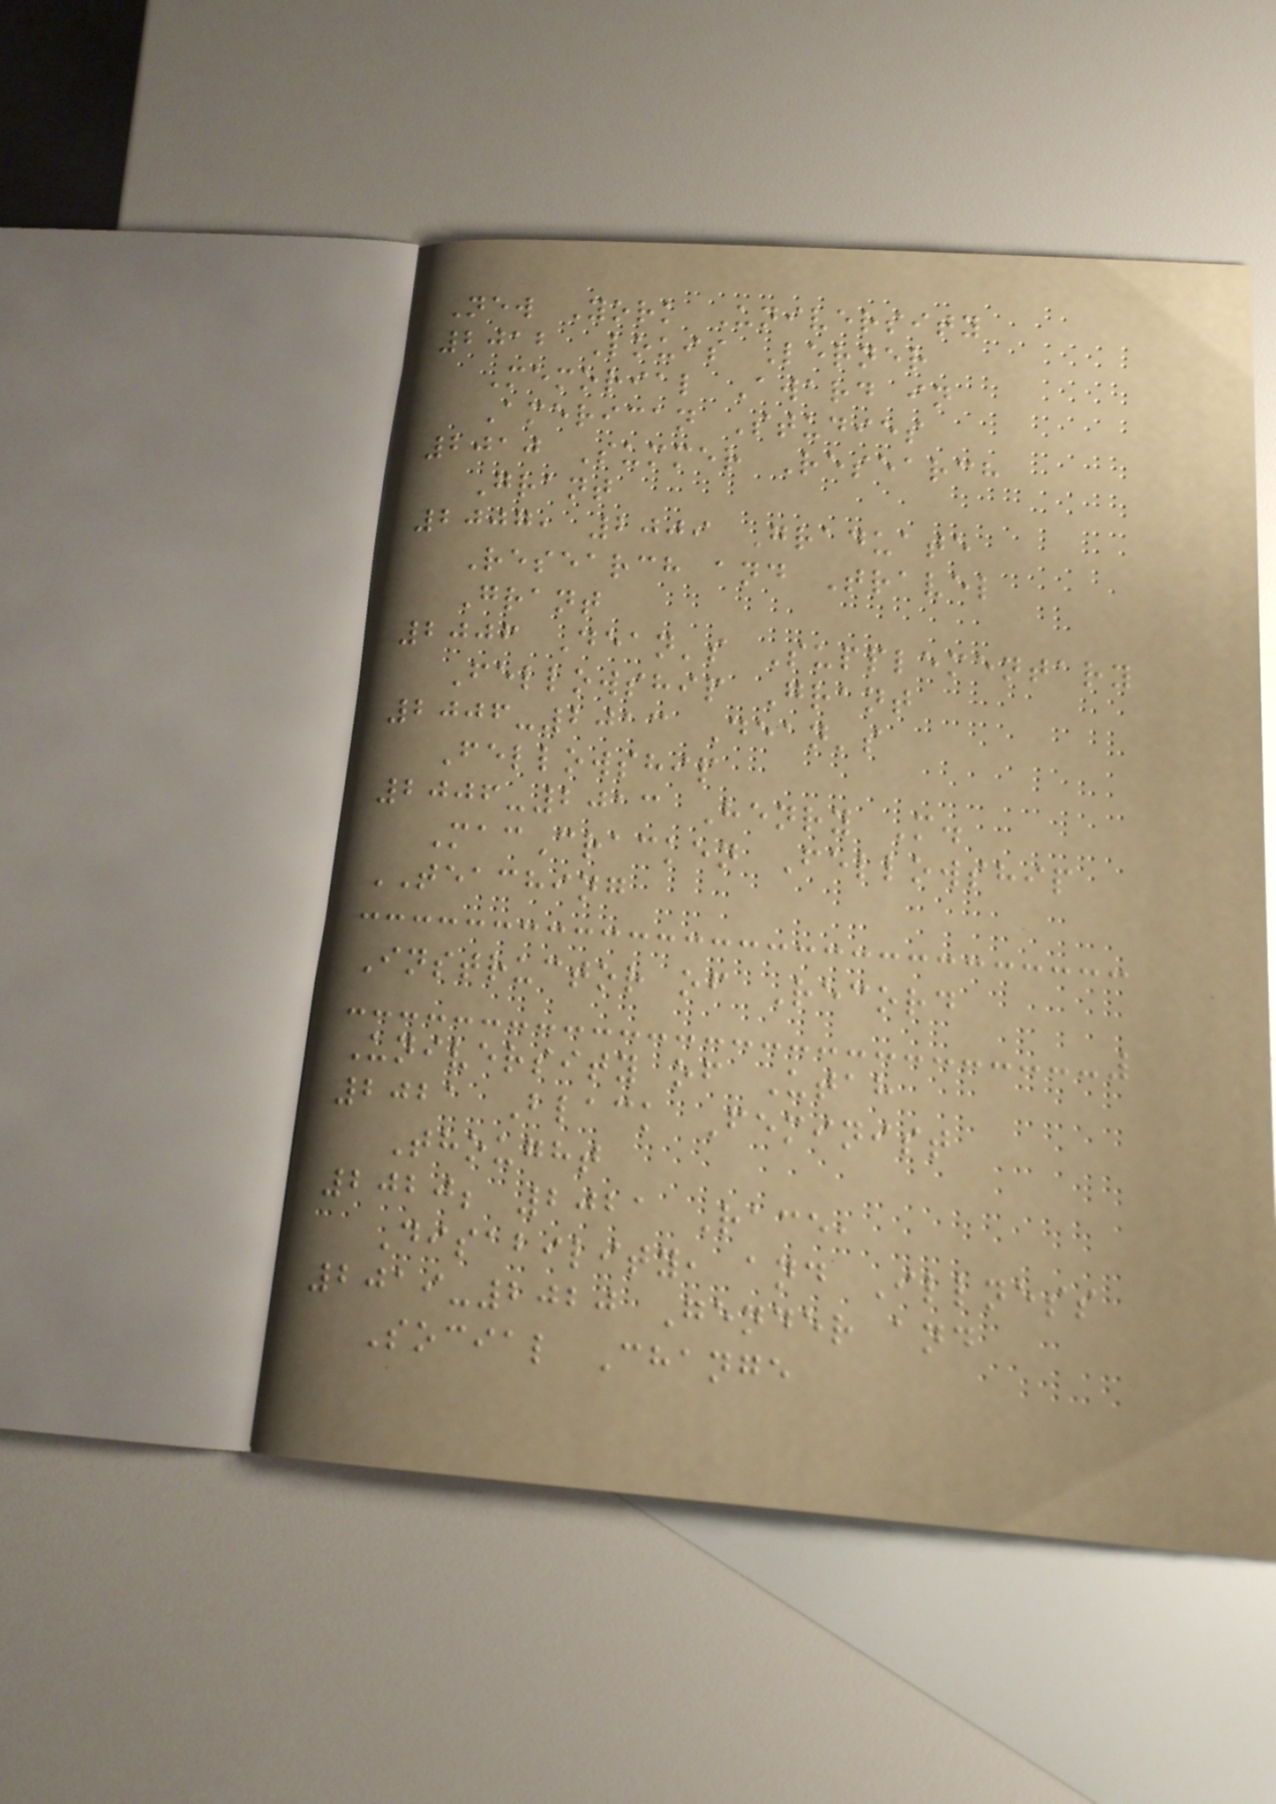New York University
2012 Louis Lerner
Memorial Award in
American Studies
2010 Summer Research
Grant
2007, 2009 Graduate
Research and Travel
Grant
2006 Dean's Supplementary
Fellowship Grant
2006-2013 Dean's
Fellowship
2006-2013 Henry M.
MacCracken Fellowship
TEACHING
Instructor of Record
University of Utah
2021 Black Feminist
Thought
2020; 2021 Race,
Disability, and Illness
2019-2020 Gender and
Social Change
